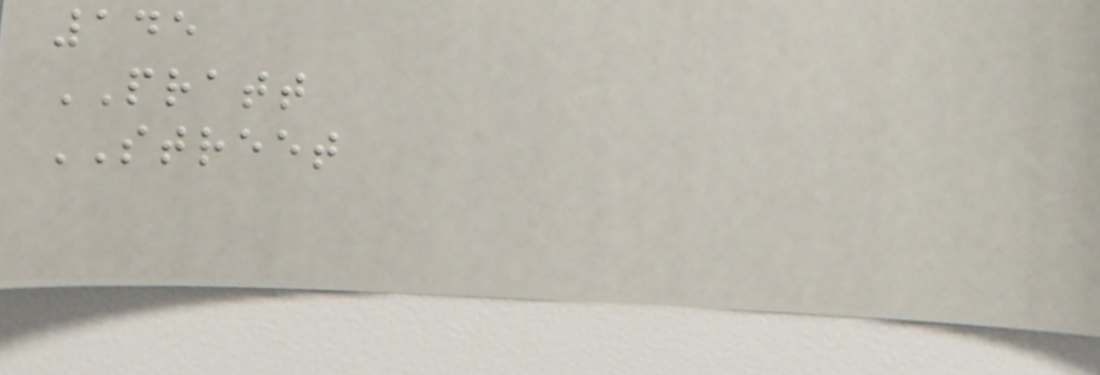145
PRATT
STREET
